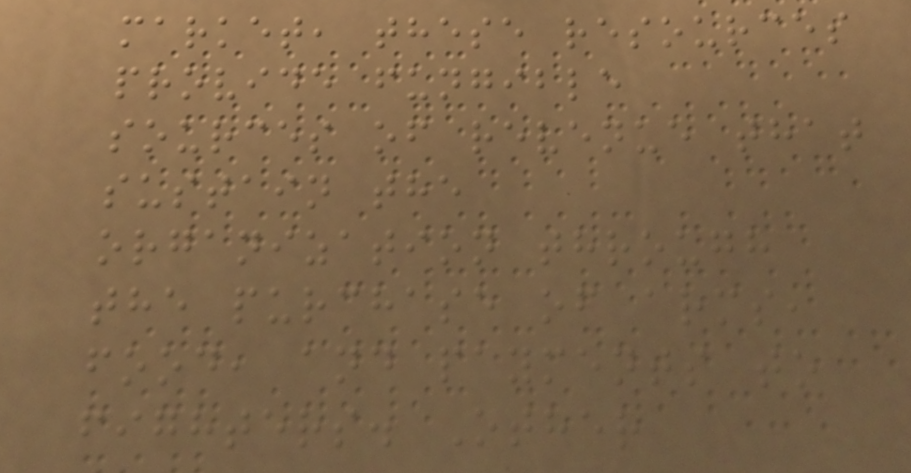market, these resources
provide fungible
sources of revenue that
sustain the
organization through
the purchase of arms,
food, and payments to
fighters. Other
